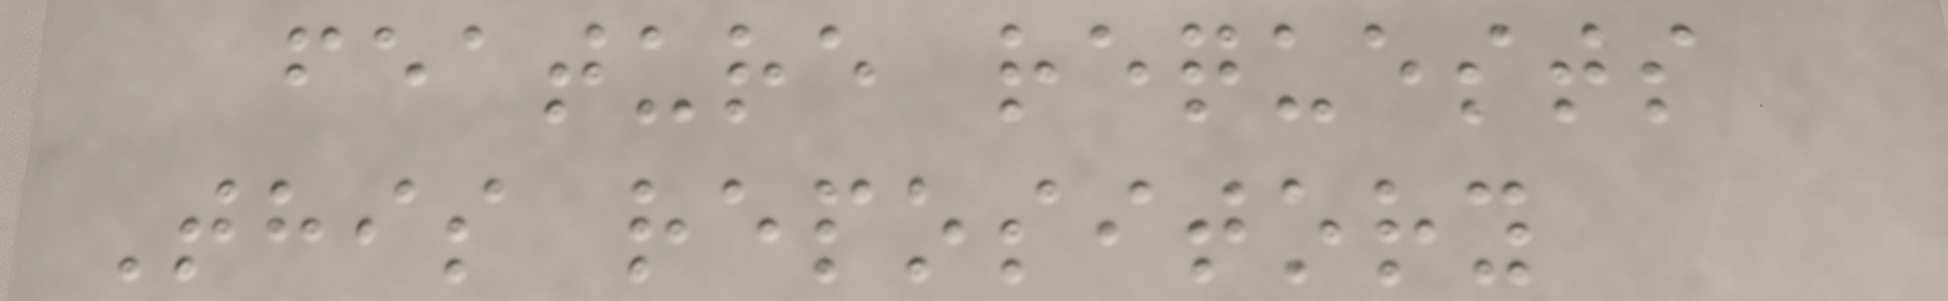feature requests
This repository
